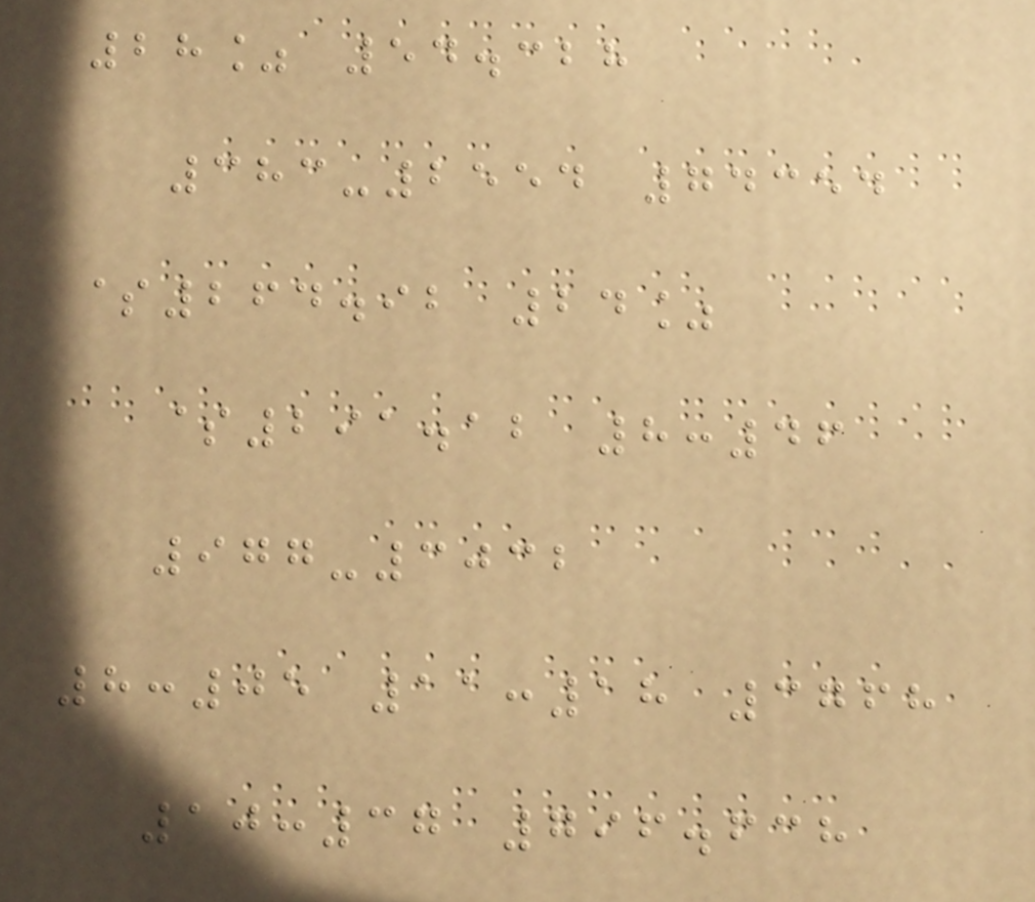28% 54.328
383-2554 74354
$264.92 24%
$291.12 8:46
977-3032
8:05 11:18 3768
10:37 796.638
